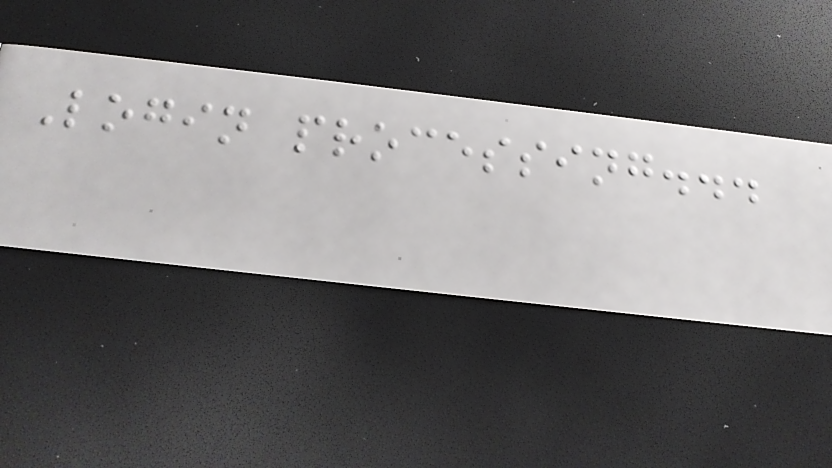Login processing...
